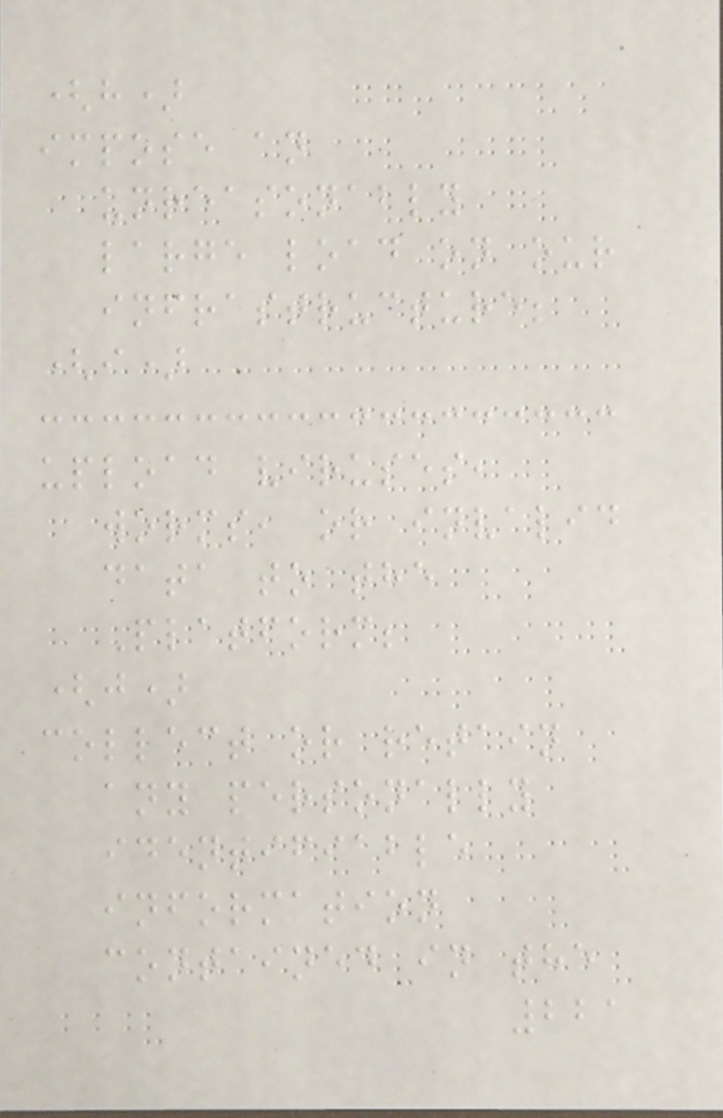(h)
impose an
unreasonably
large load on our
infrastructure;
(i)
upload viruses,
worms, or invalid
data to the
Platform;
(j)
collect or retain
any personally
identifiable
information
contained in the
221
